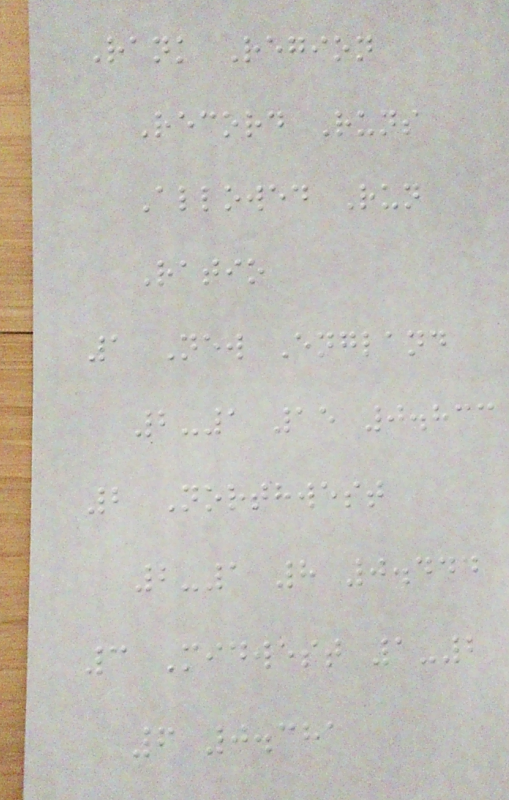Rank Region
Record Runs
Allowed Run
Ratio
1 New England
2-1 15 0.833
2 Northwest
2-1 8 0.444
3 Midwest 1-2
6 0.381
